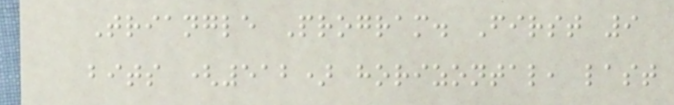Triangle Program. First 9
bits (512) horizontal, last
